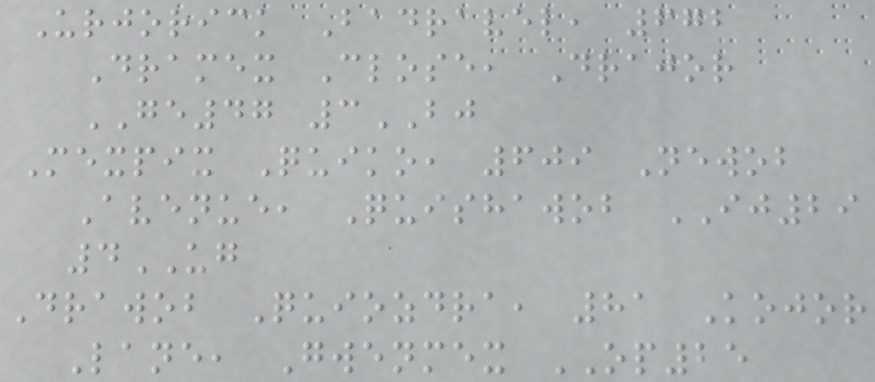Urjorick Badravel, 672
Dramex Close, Drajor
GE47 3BJ
Mexpix Quiko, 609 Newob
Avenue, Quishawob IJ29
4UG
Drawob Quiozdra, 81 Kojor
Lane, Gwenmex OP25
